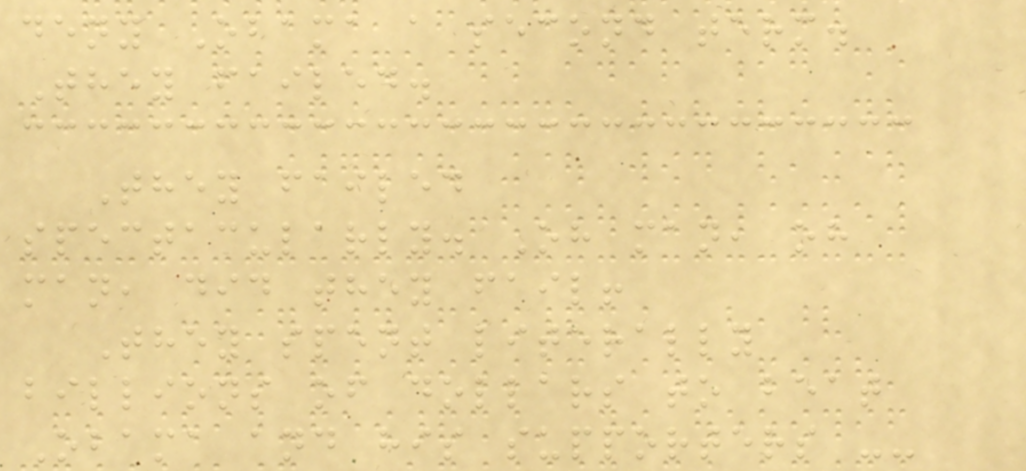deny Obama a second term.
They failed.
They failed
spectacularly. Oh man, oh
man, did they fail!
They spent literally
billions of dollars to beat
Obama and his supporters --
